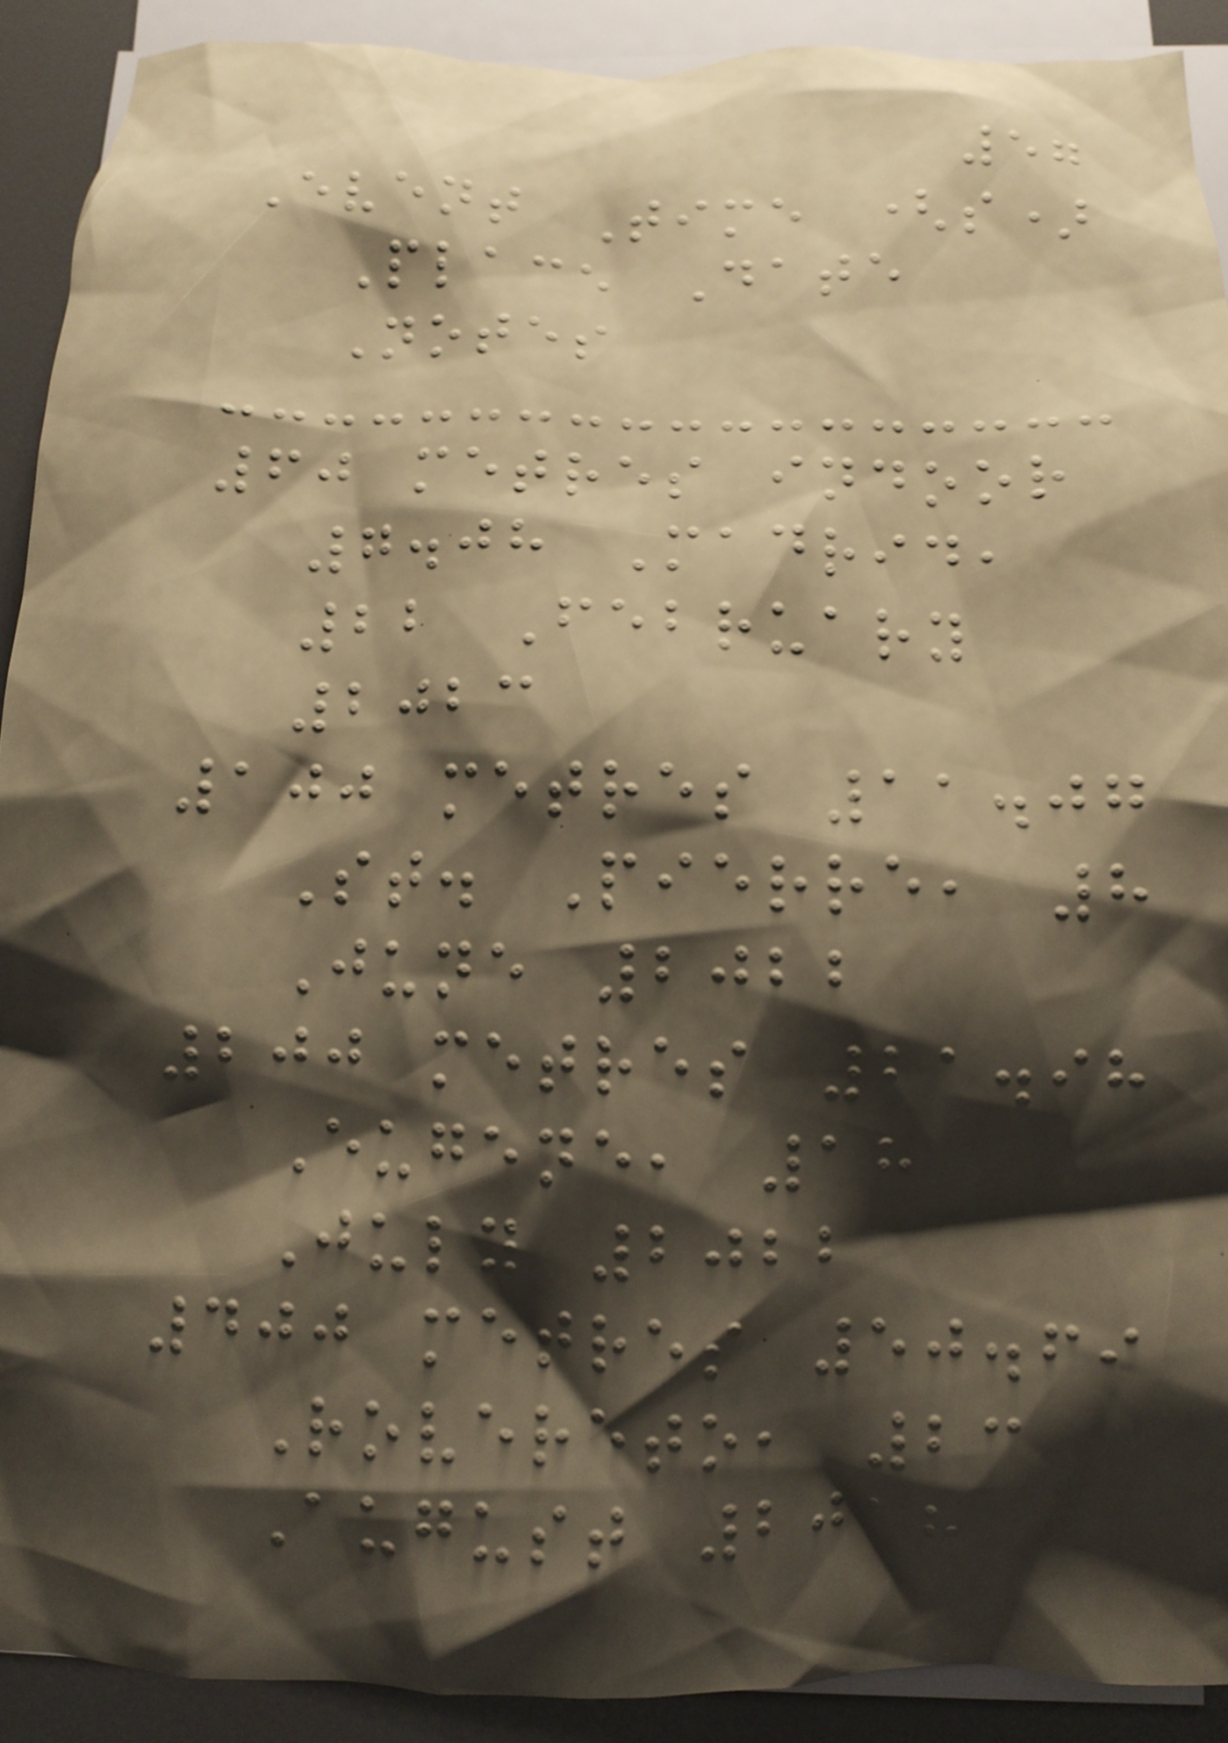57
Event Time (s)
Place Date
Notes
60 metres indoor
7.08 Madrid,
22 February
2023
100 metres 11.07
St. Pierre, 8
June 2022
200 metres 21.98
Eugene, 18
July 2022
400 metres 50.69
Rovereto, 23
August 2018
